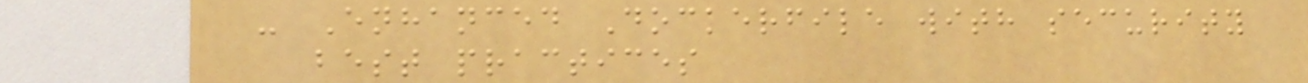- Enhanced Dockerfile with security
best practices
